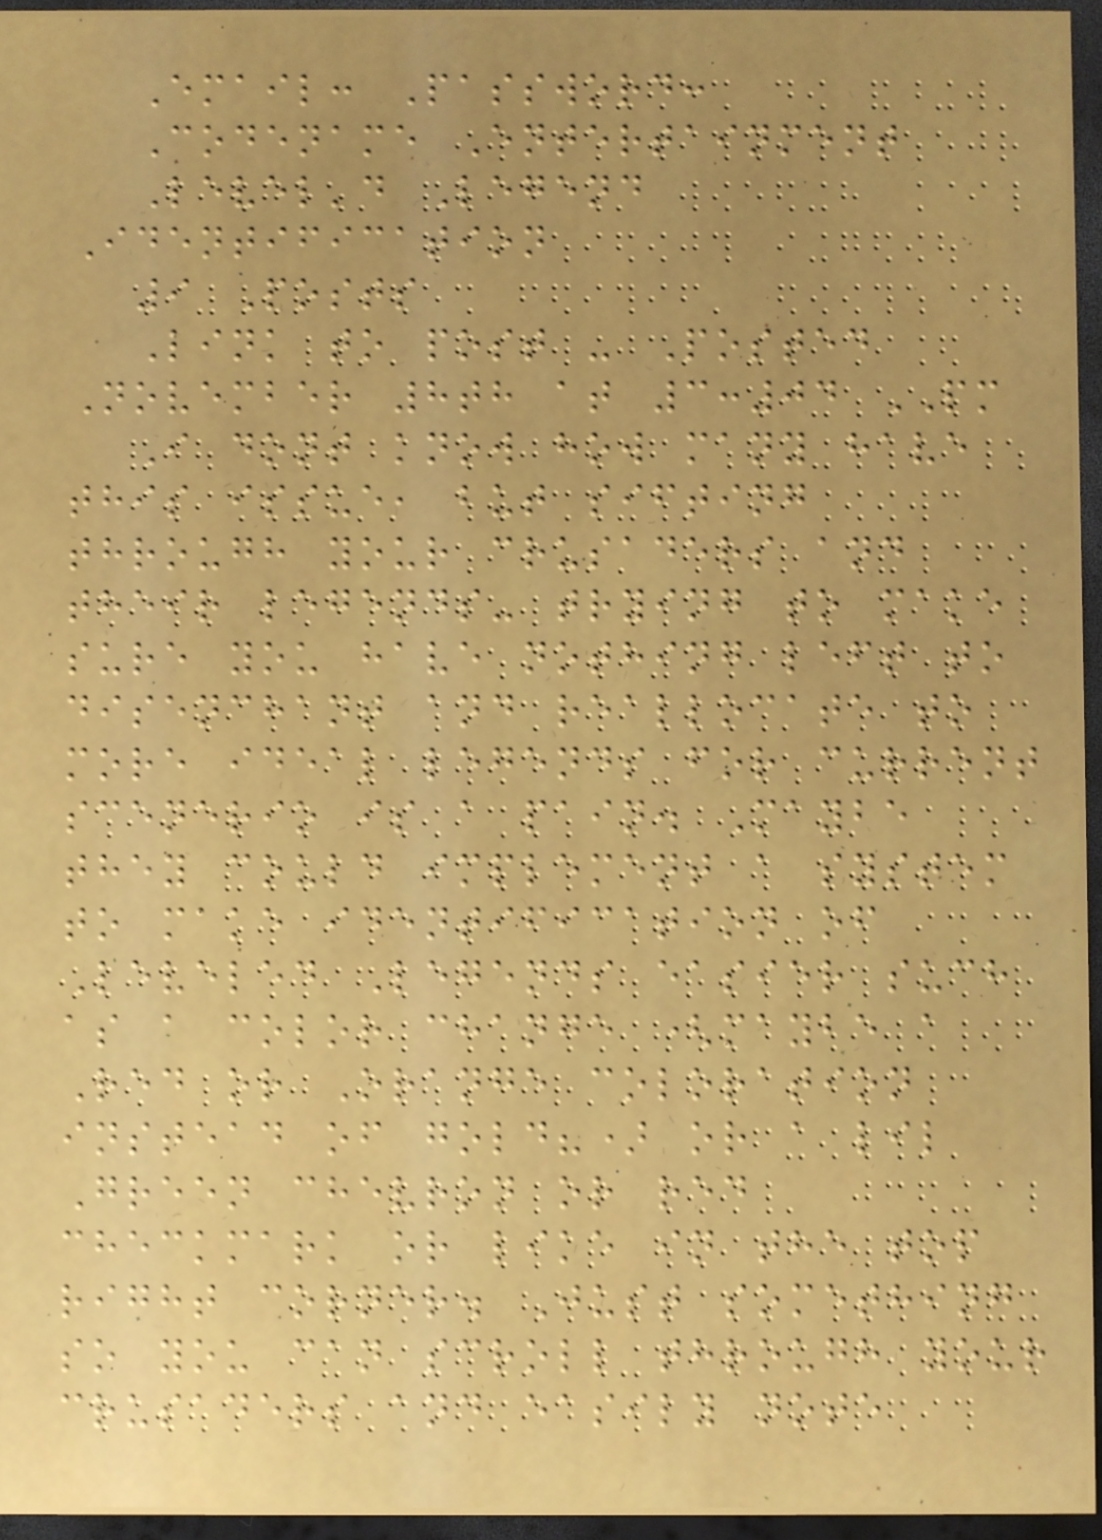Email: Password:
Codename Entertainment
Level'd Legend
Identification
9 Posts
Link to post - Posted
November 8th at 3:04 PM
I dont know how many have
this issue, but sifting
through your crusaders and
their legends- trying to make
sure you have nothing left to
disenchant and reallocate to
more ideal legends for current
scenerio is a pain. Maybe
they could implement a system
to make identification of
Leveled Legends easier such
as a color change (maybe a
Red or Orange coloration
instead of gold?) or a lil
Green chevron or red
checkmark or like in the top
right corner. Just something
so you can scroll through your
crusaders and easily note
